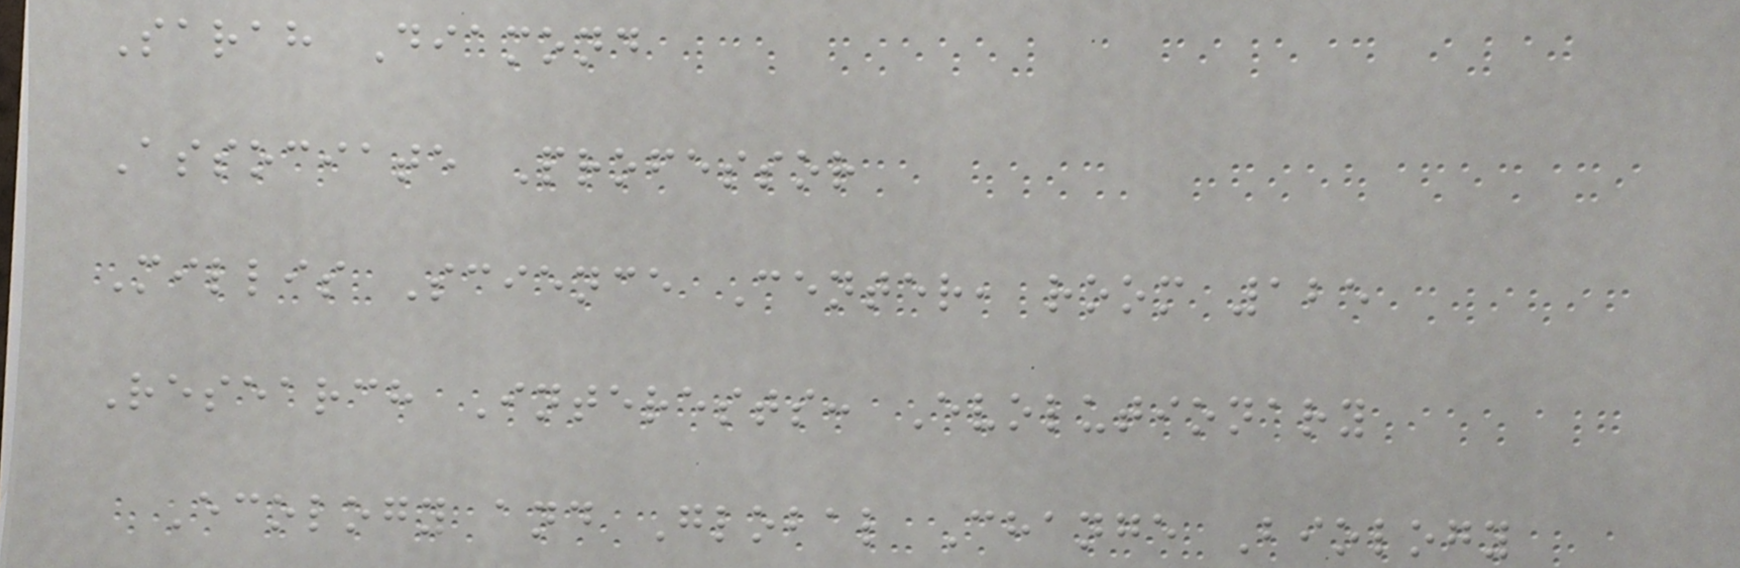Sarah Diamond
Associate Professor
Millis Science Center, room 125
Research Interests: Evolutionary
Ecology and Global Change Biology
